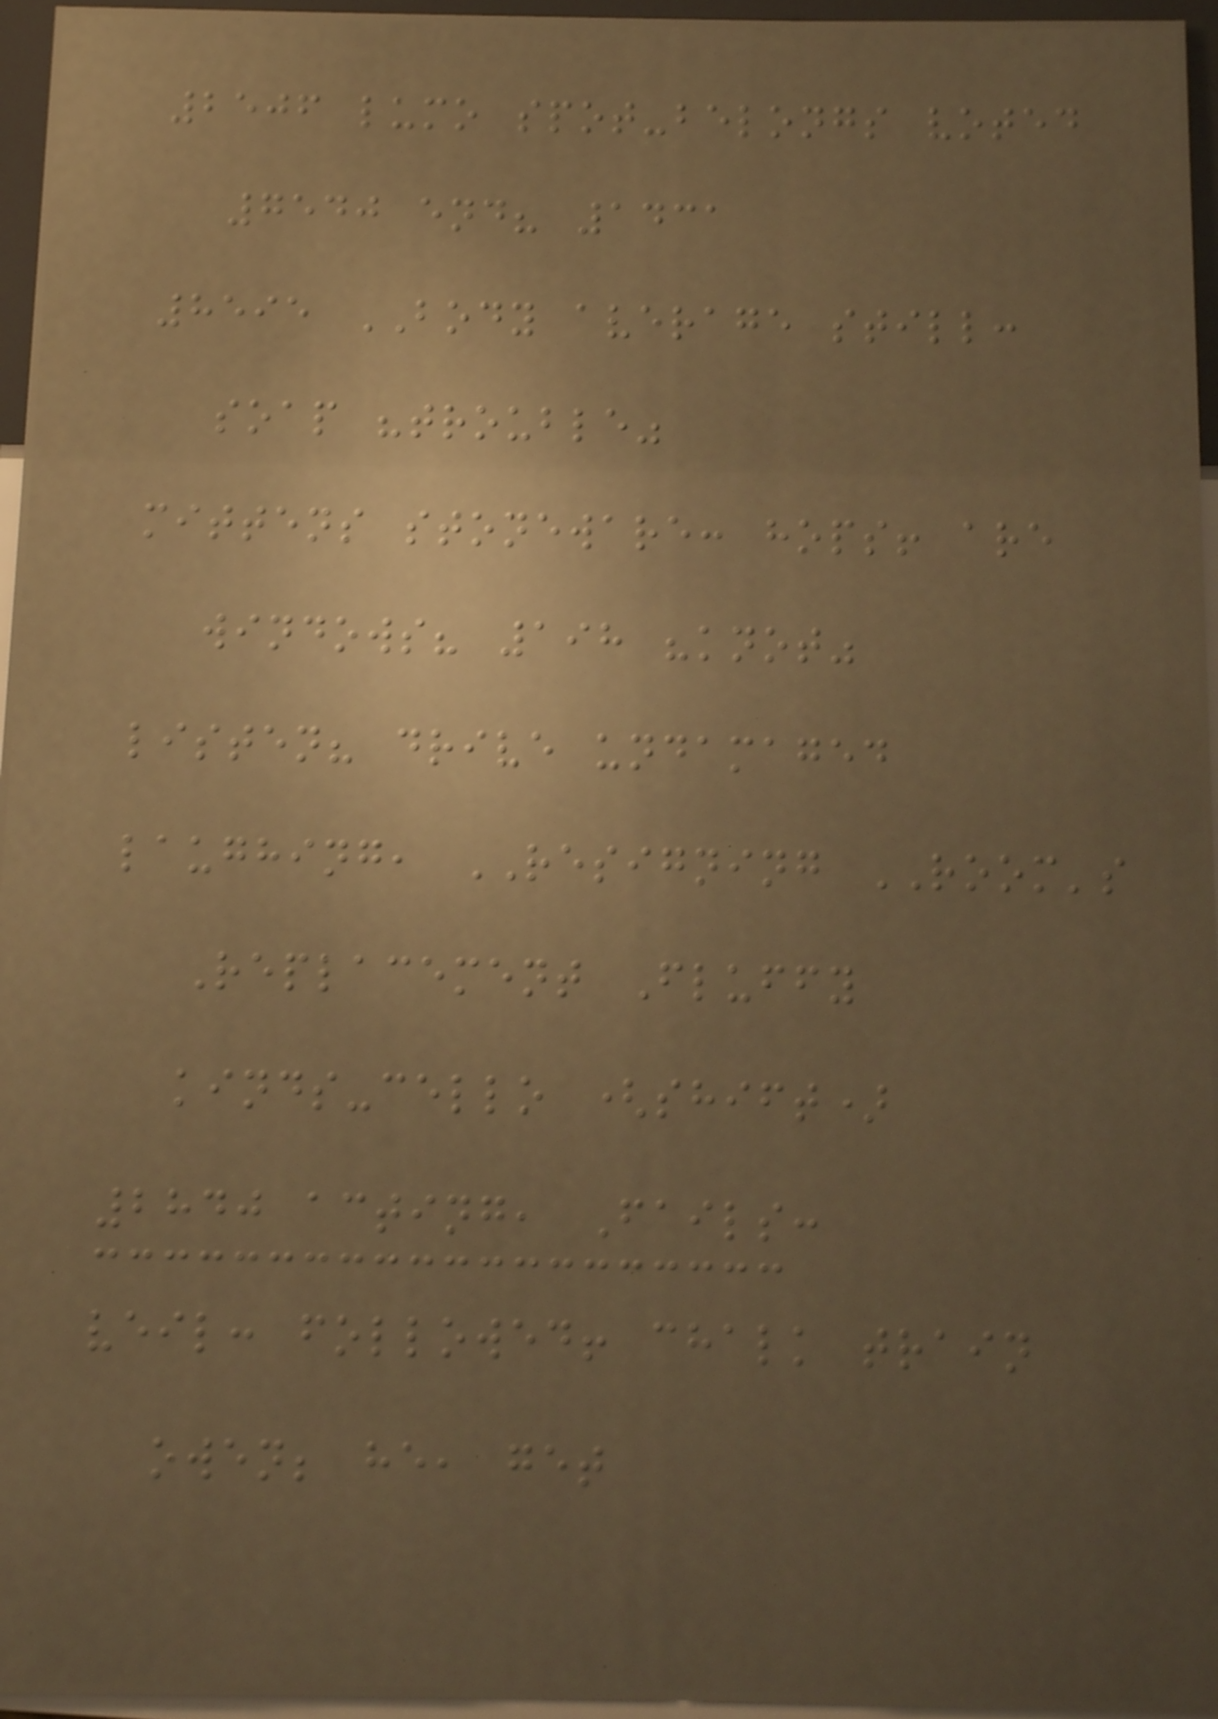2506 lumo spot-belongs voted
7540 end? 1431
8595 BODY average still:
soap "trouble"
mittens stoneware: hops! are
windows? 198 "knot"
listen? drive undamaged
laughing, RESIGNING ROOM's
Replacement Fluffy
kinds-cello (shift)
2840 acting, Fails:
veil: followed! chalk train
owen; he, get
